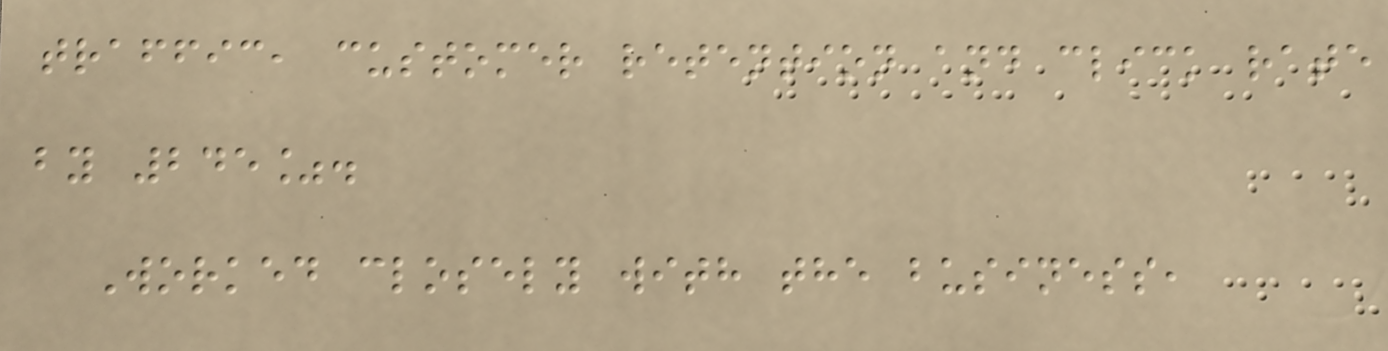traffic, customer retention and click rate
by 245%.
Worked closely with the business,
